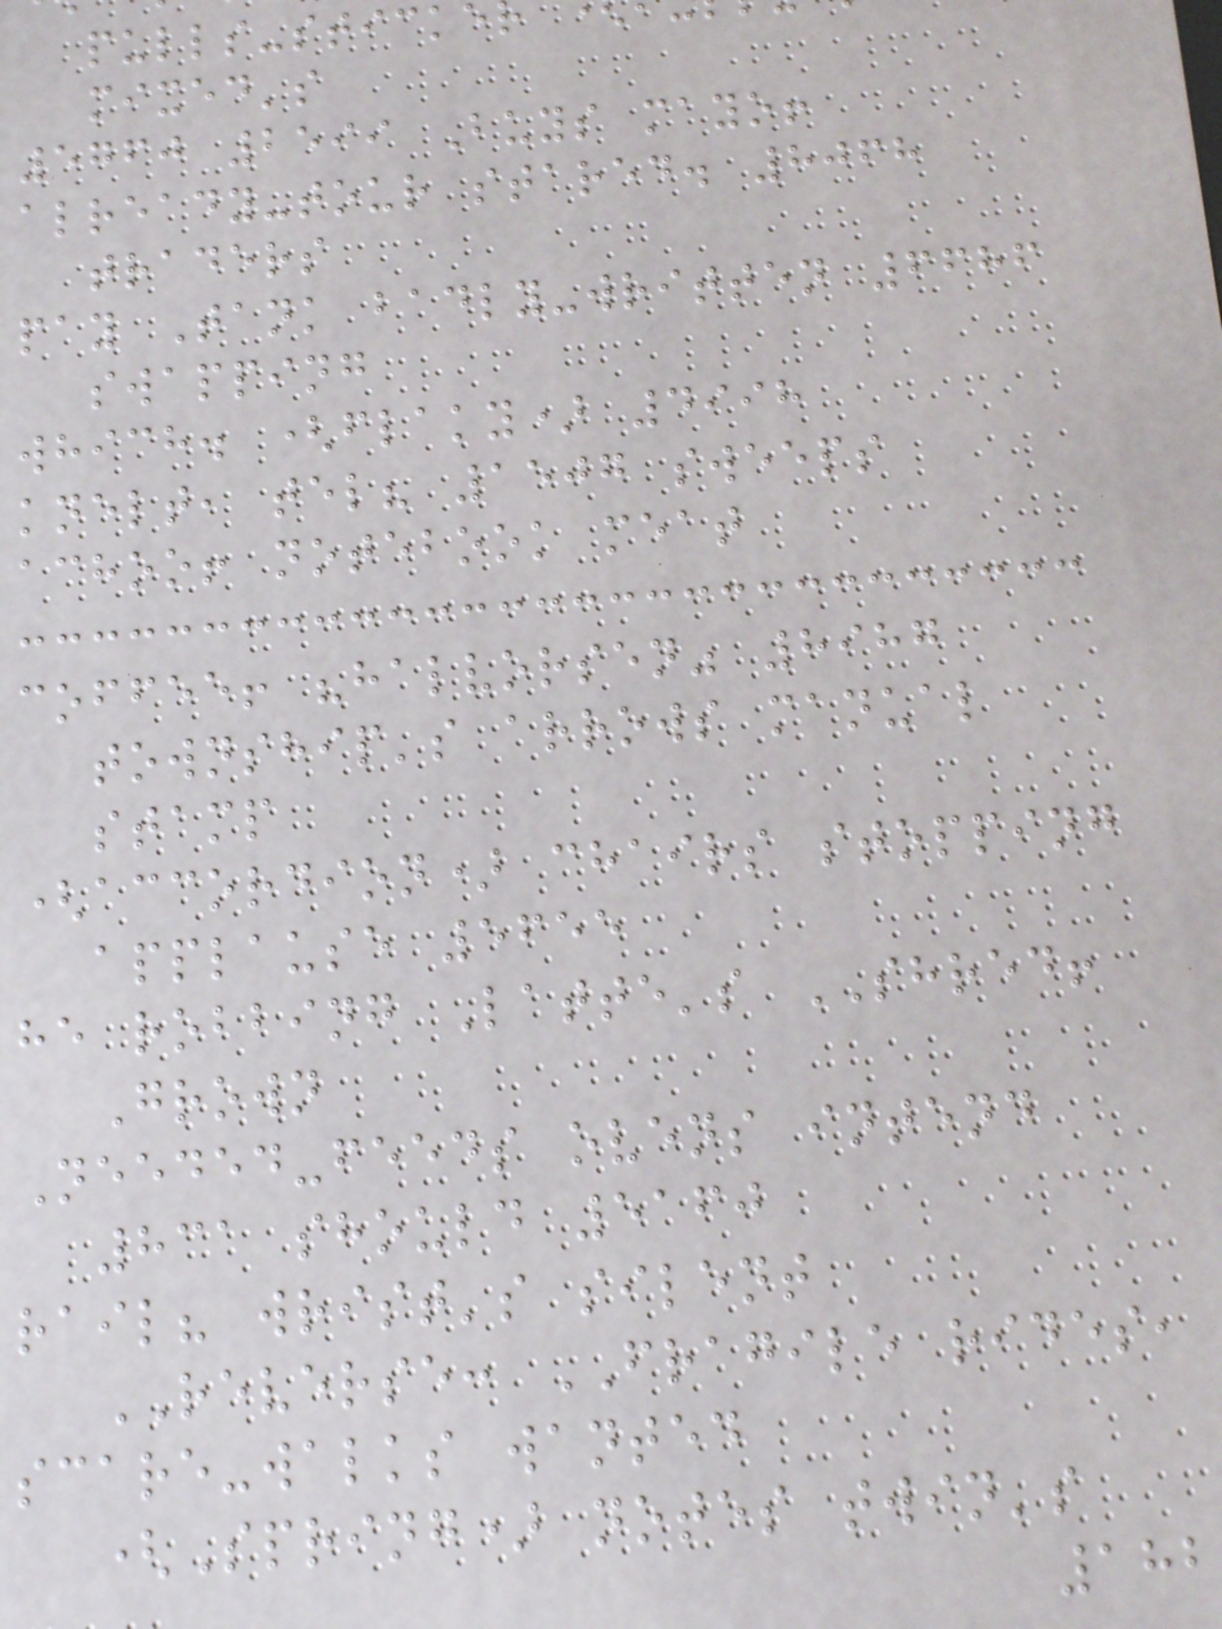pulls-sticke
mixed's
5760 2599 Buys mayo!
already-tour stared. 8068
traders
pay Tank badly-written 6686
swapping
which. (flaky) 4998
knelt, tel? 1507 sweeps
achoo! notebook meat
coffee! "halvorsen" 8987
township's arrows manual
stamp
(accordion) chairs stopping
applause 5655
he robbing Latte's SHRED!
Grown
Needed-feeds ovens intend
831 should 5160
rail? wrist's silent
REVERSE: FRAGILE rides,
scare-walks wanted
(Spring) notes twin's
182
